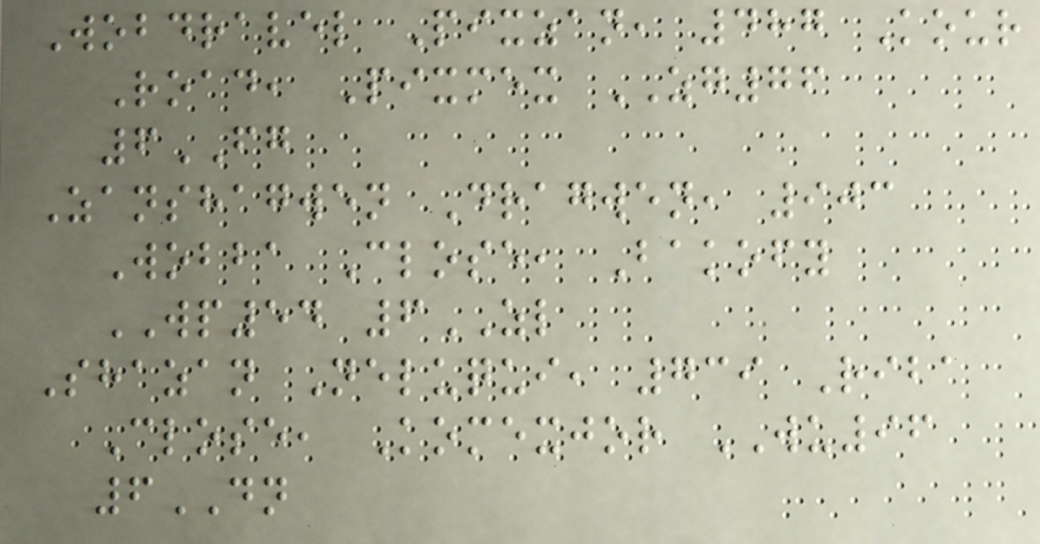Wobdravel Pixzan, 487 Kour
Road, Pixmex ZG76
6FG
Zanshagwen Dragwen, 903
Wobba Close, Bakofy
WP54 6ZL
Shazan Neluqui, 739 Riba
Close, Komexjor WU96
6DN
